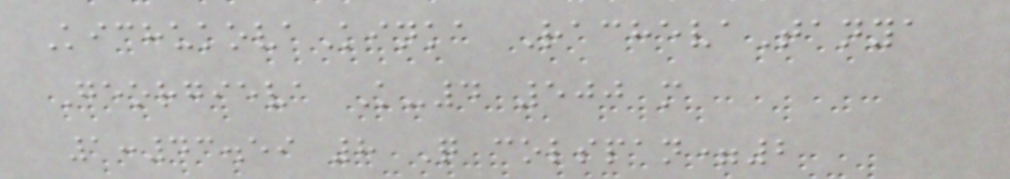KichukovaKinka RachevaTanya
Georgieva K-4 500 m
1:43.59 8 Q colspan=2
